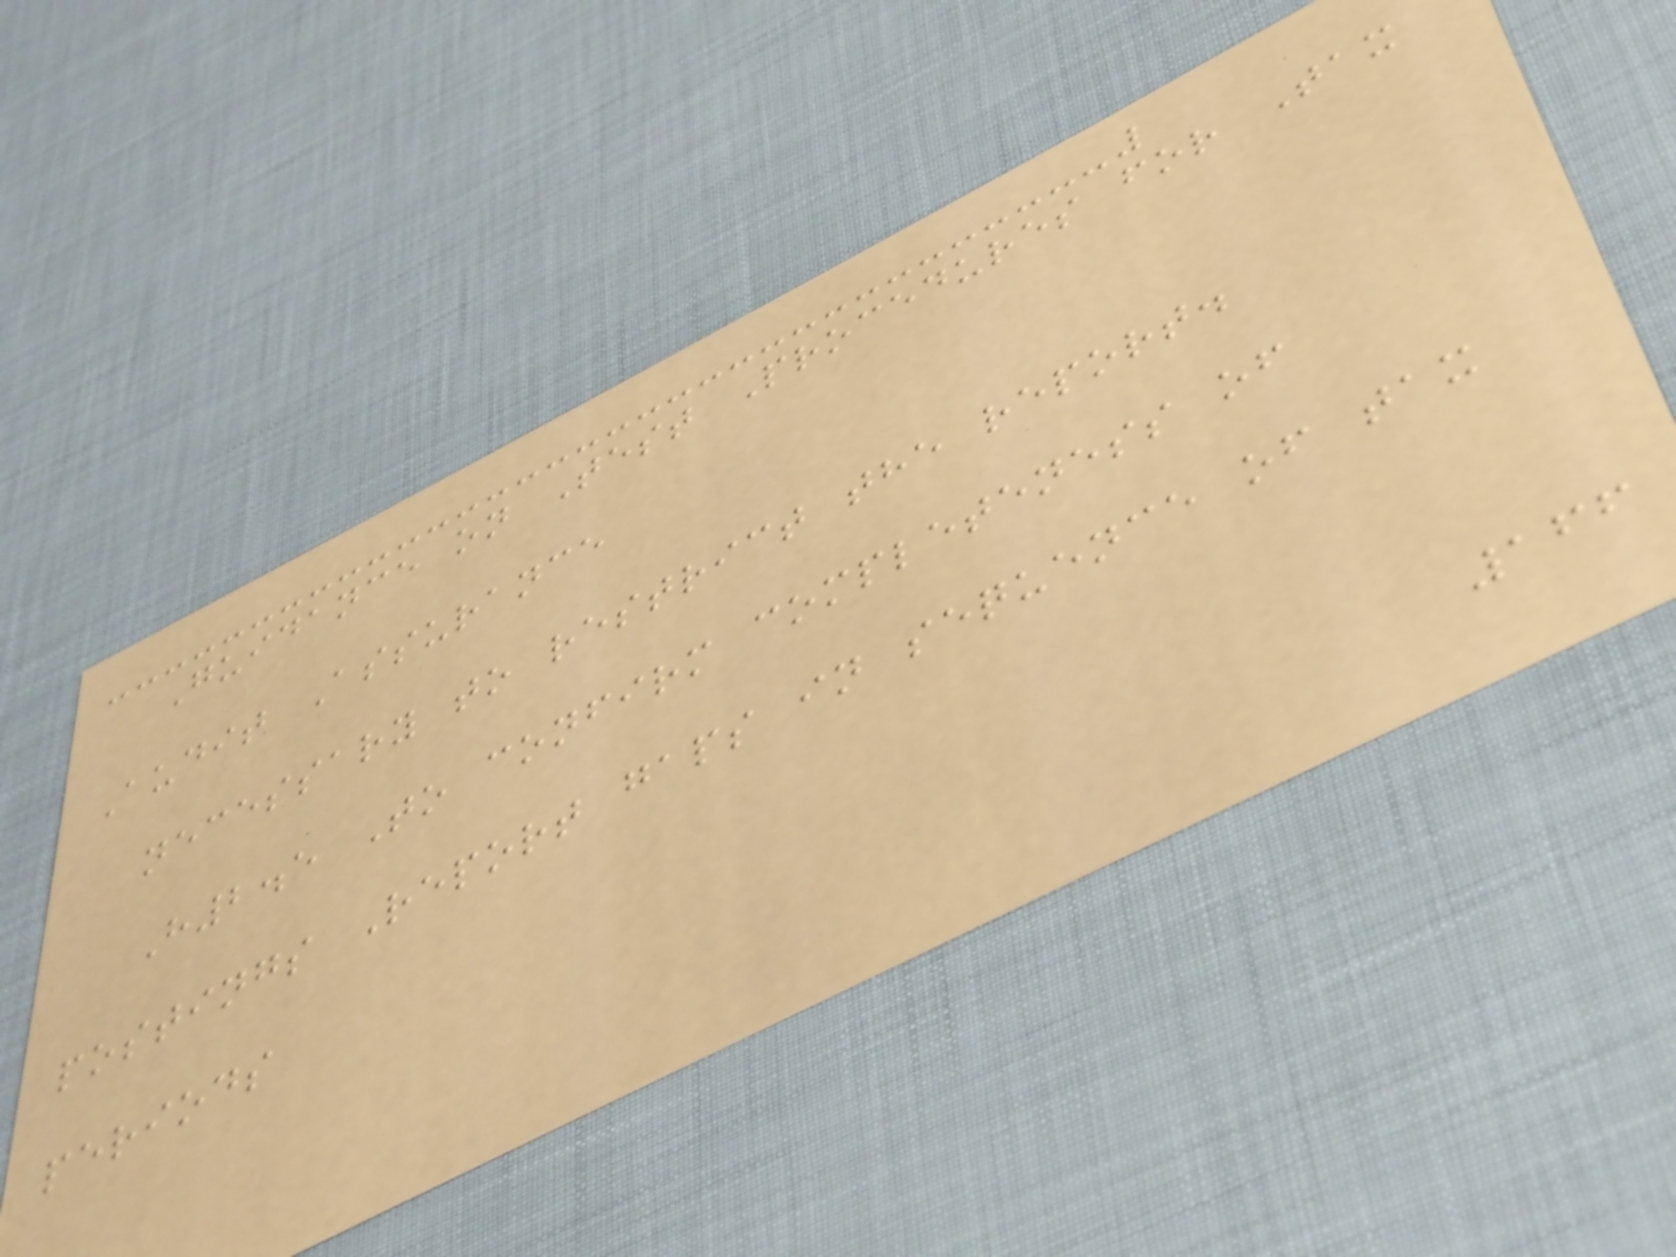Guidance on Test Procedures for Tax
Audit Assurance
necessary to restrict the report.
H2.5 To confirm completeness of
postings Report gaps in sequence of tax
periods
166
